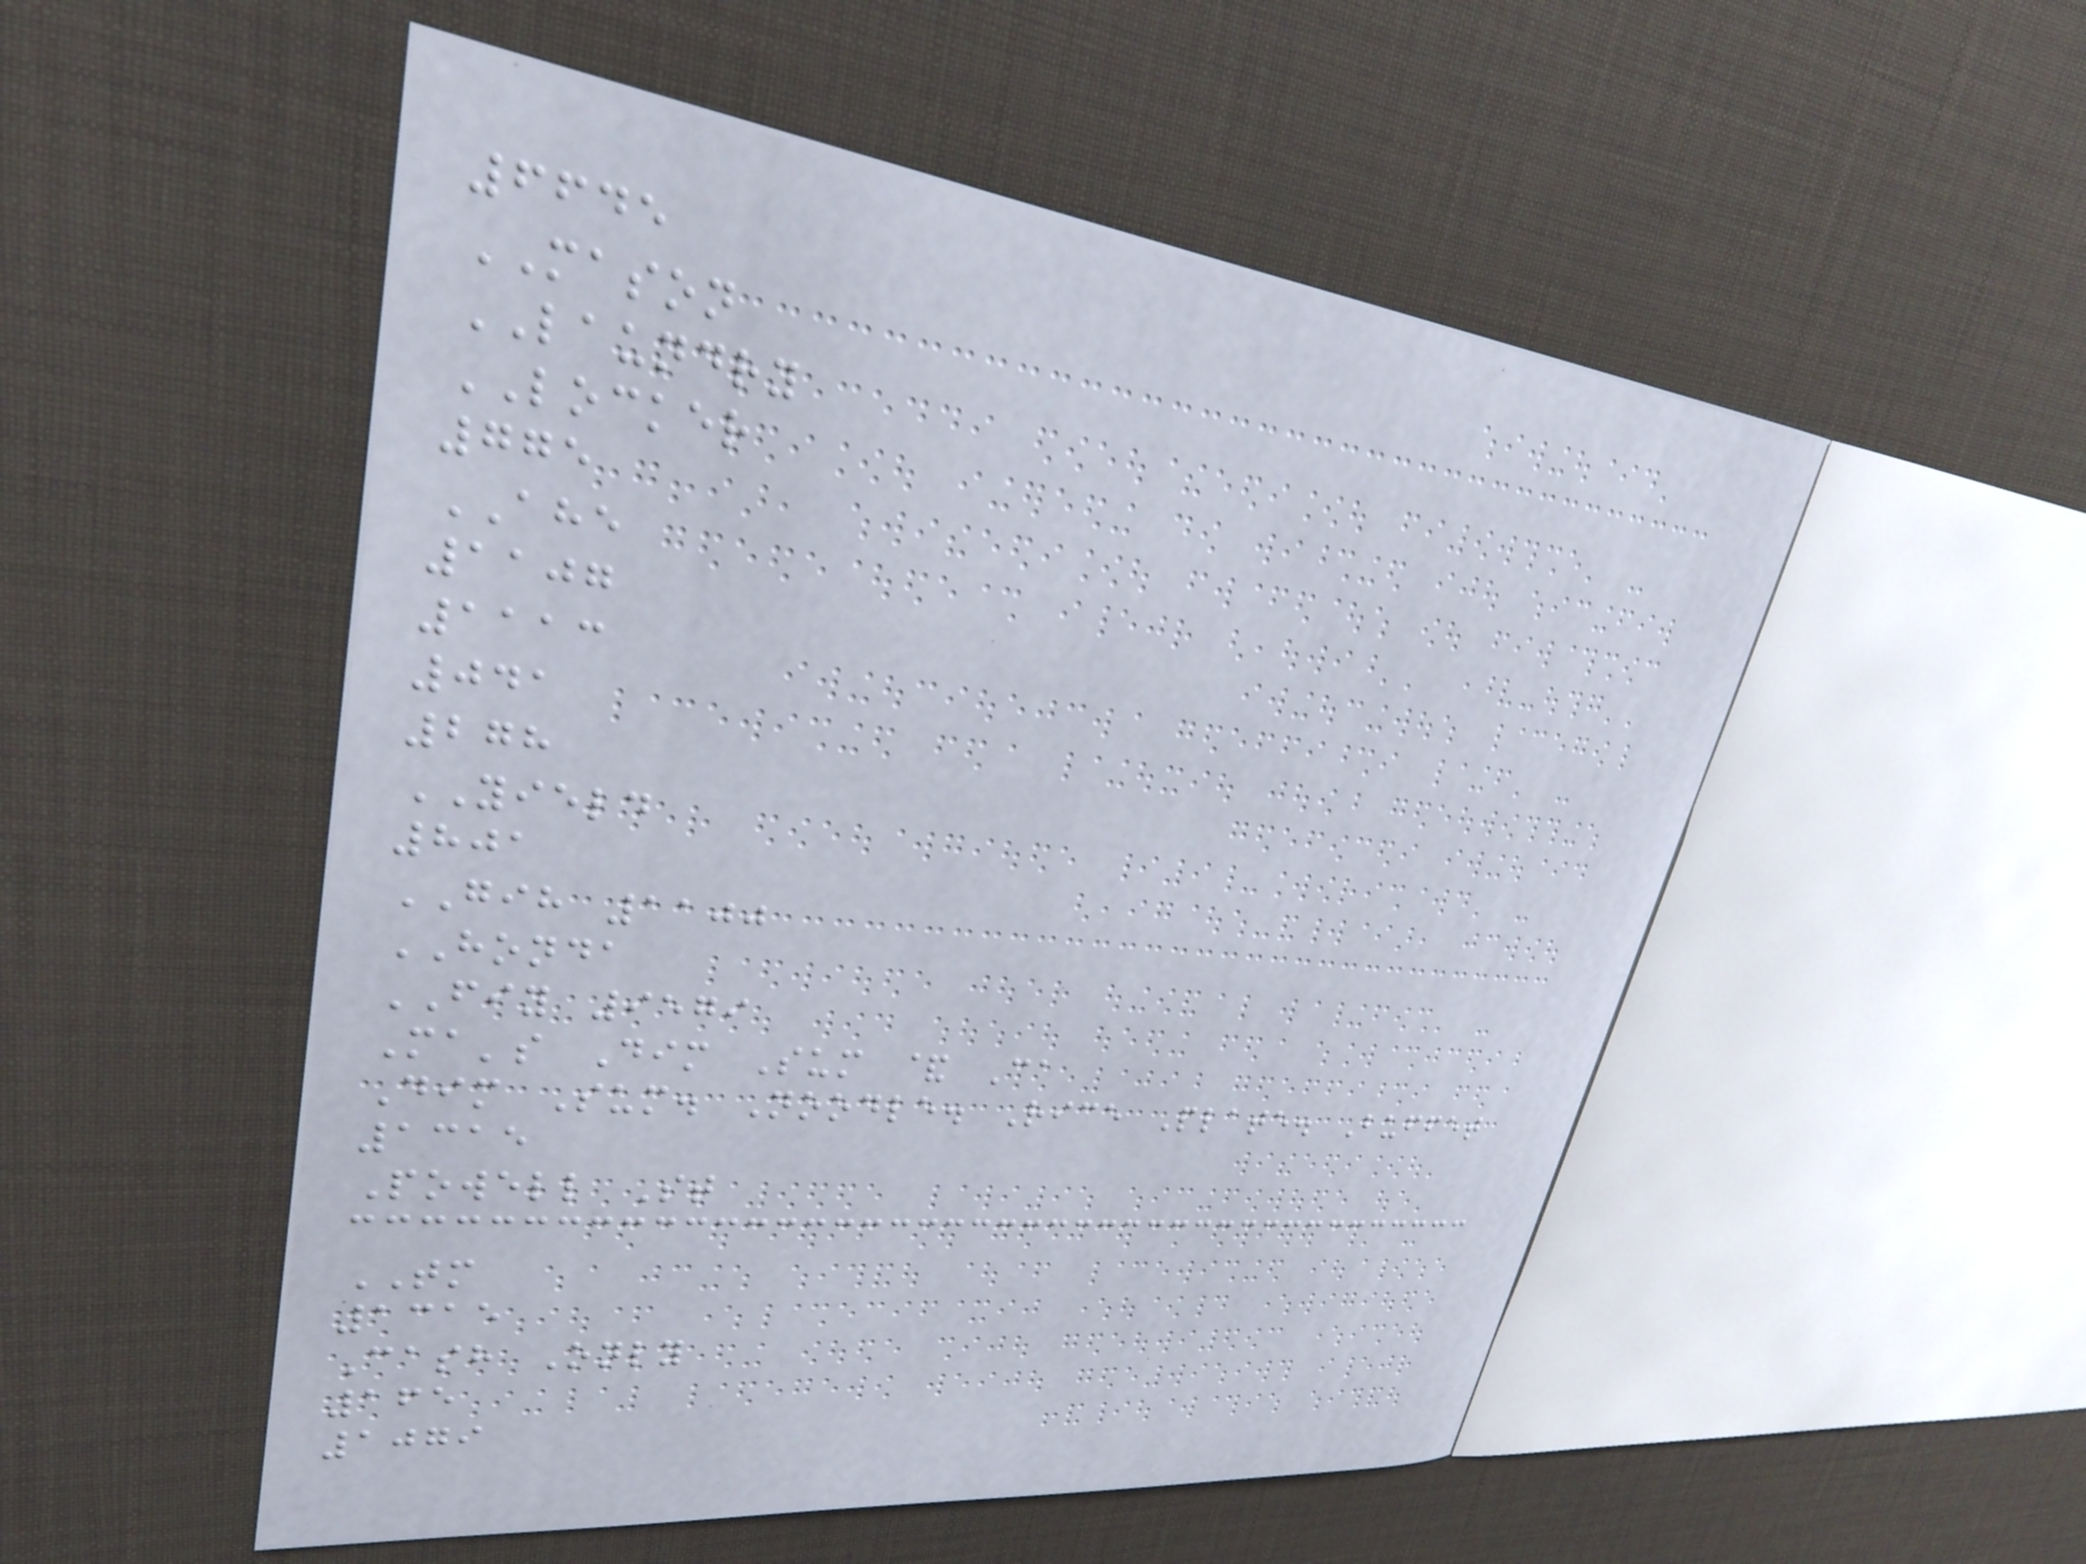6645
MASON
LAUNDRY
LOCKER
775
AHE
1107
1113
041
278
YIELD
801
GIH 1100
HONDA
FIY 9579
Ma's Dim Sum & Ca
Dim Sum. Noodle. Rice Plate. Buffet
1315
Powell St
TM
1315
Cash Only
165
1079
